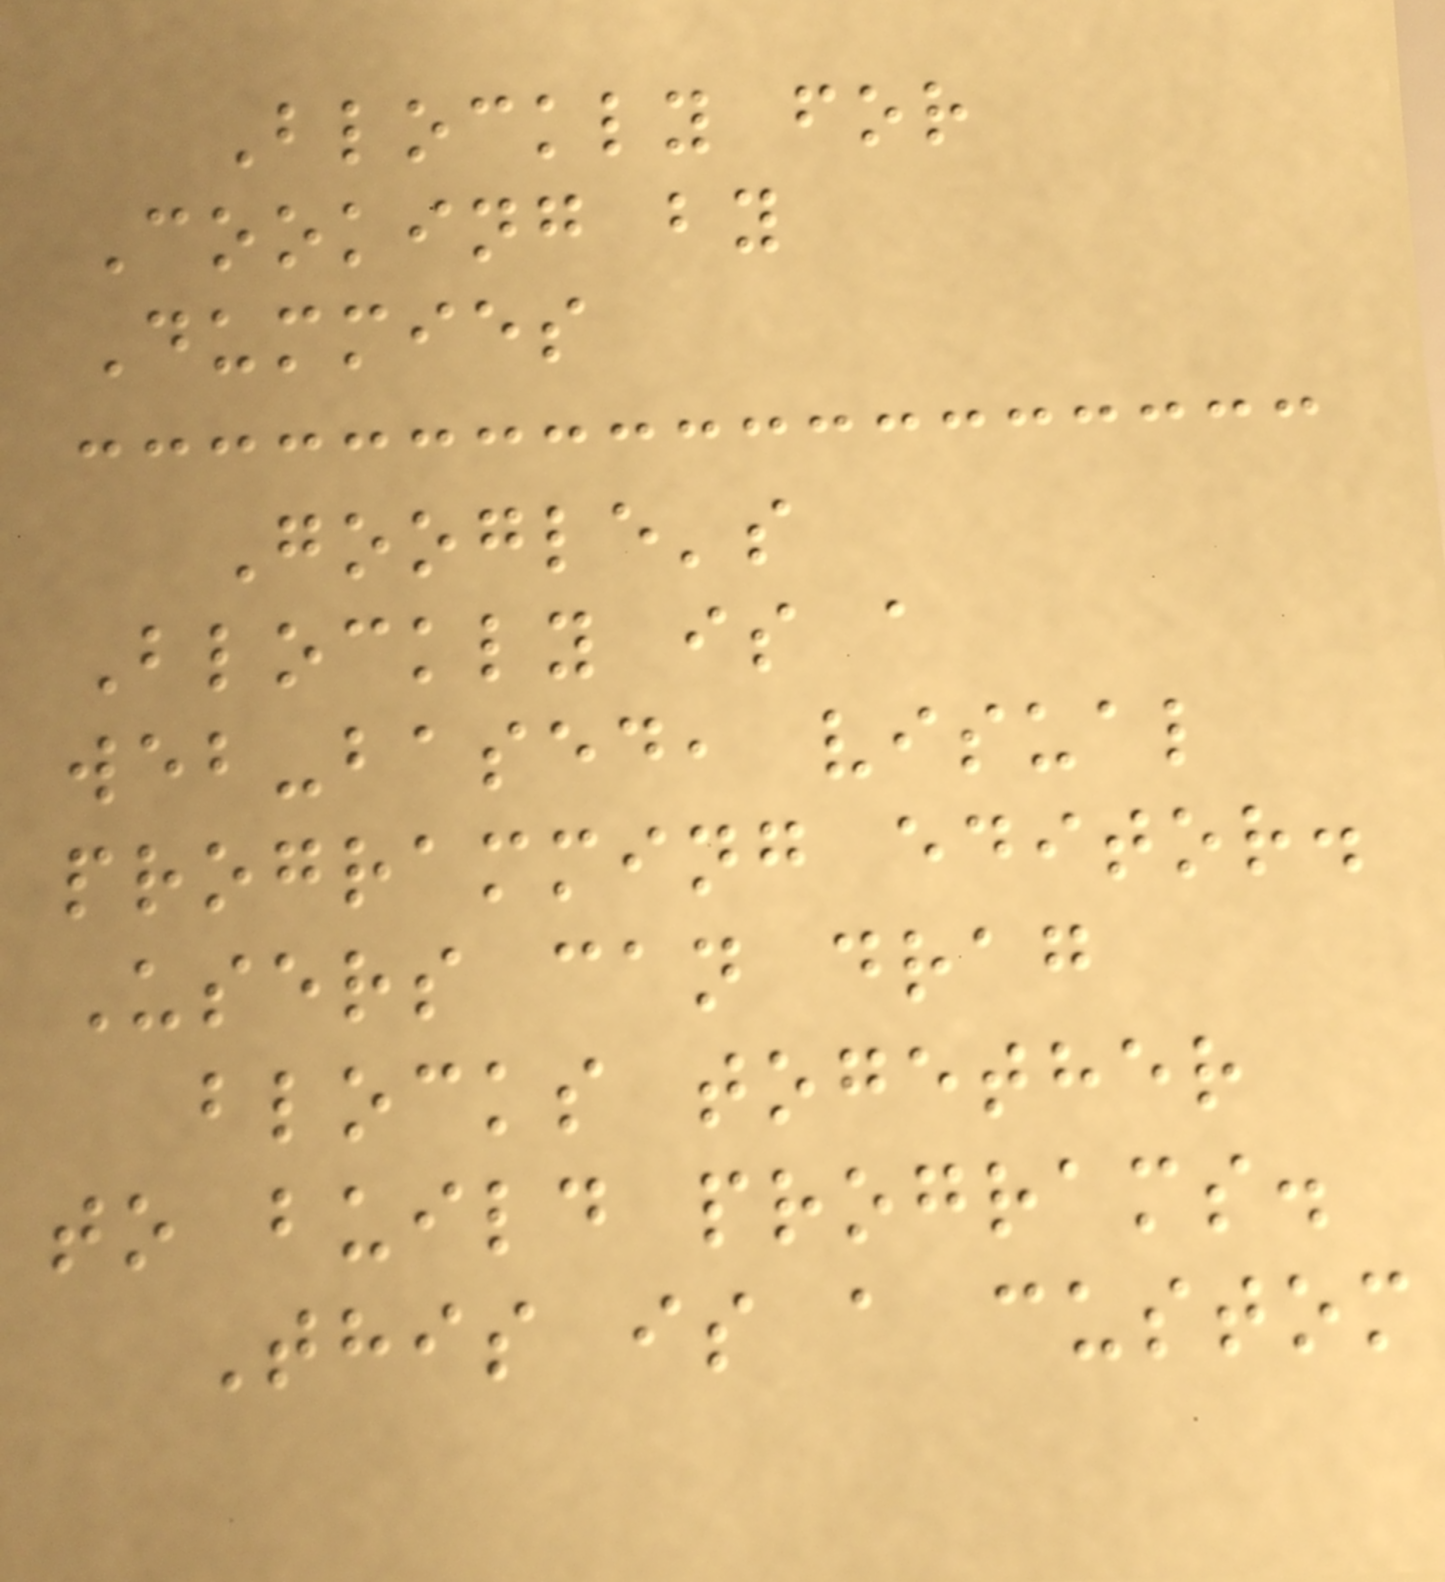Blockly for
Cooking by
Dummies
Google's
Blockly is a
web-based, visual
programming editor.
Users can drag
blocks together
to build programs.
This is a custom
